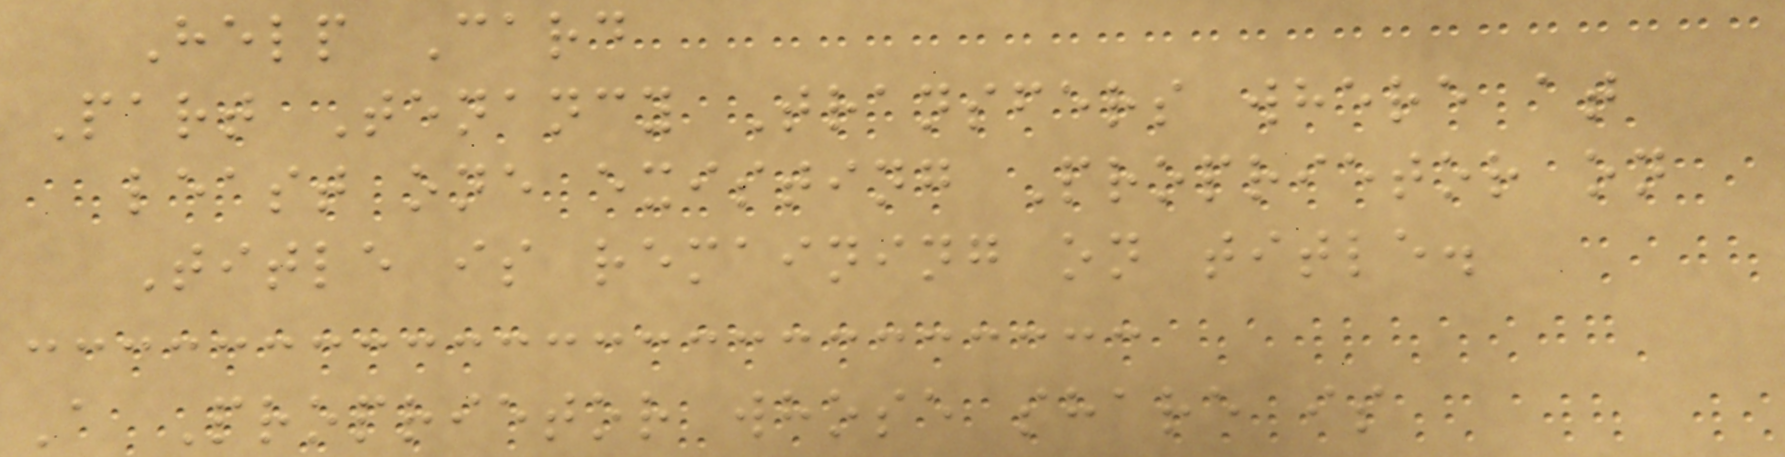Help Card
Part Tenancy Transfers where at
least one existing Proprietor on
Title is remaining on title.
A Proprietor whose share is
